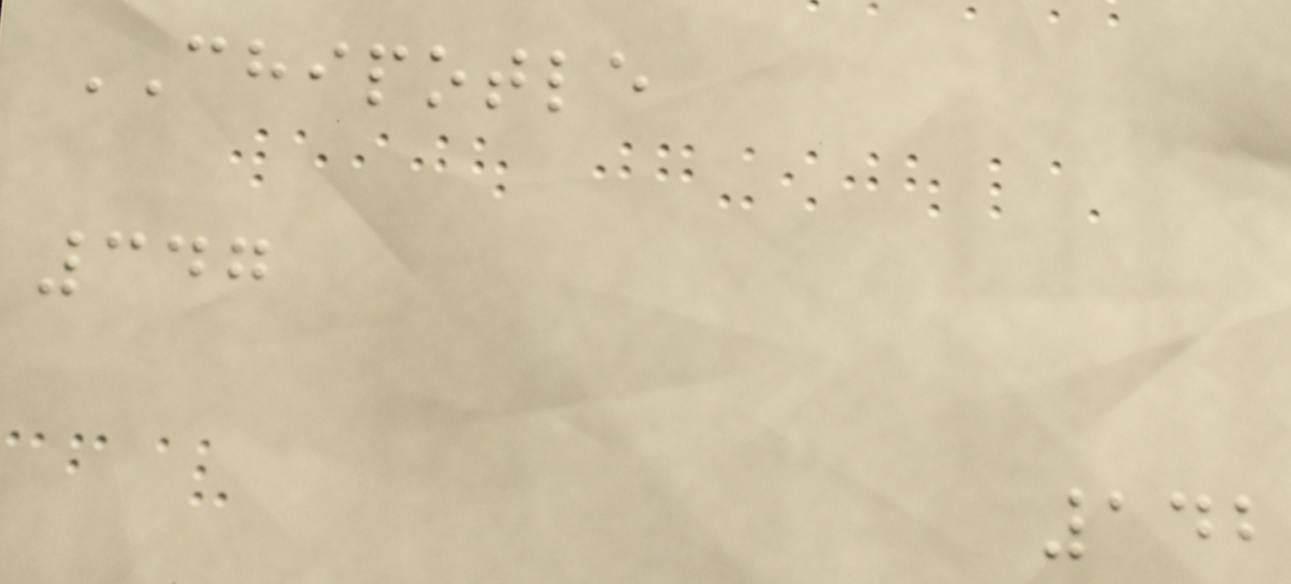CHIPOTLE
347
142
